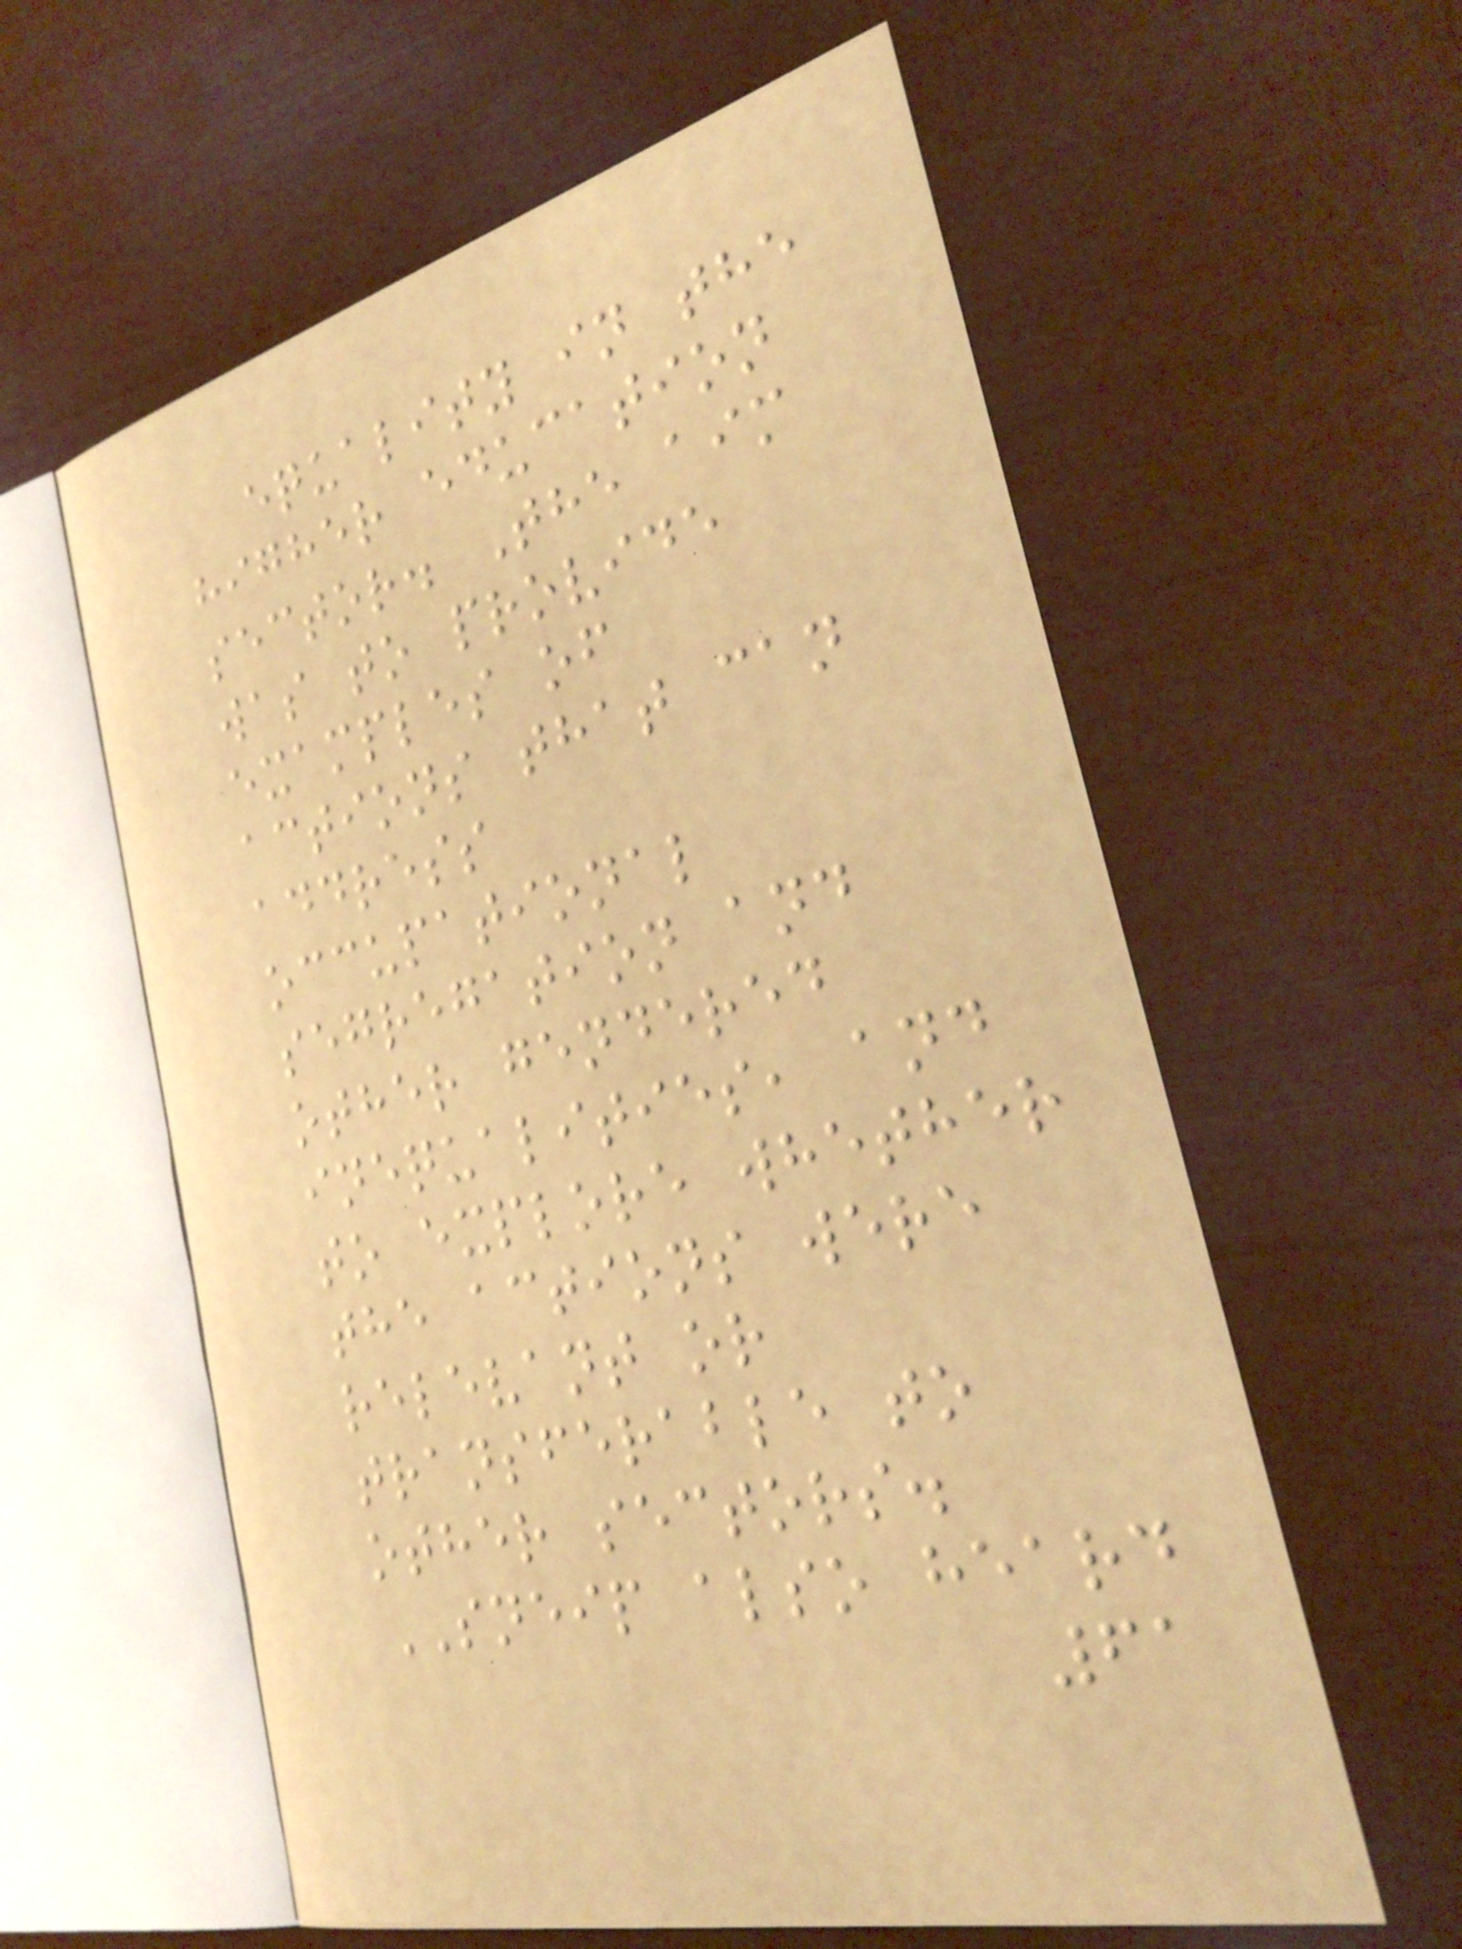equality in the
higher education
sector. The aim
was to provide
examples of
actions that can
address
occupational
segregation and
other gendered
inequalities, and
to explore whether
the actions were
relevant or
transferable to
other sectors.
SNEIP also heard
61
